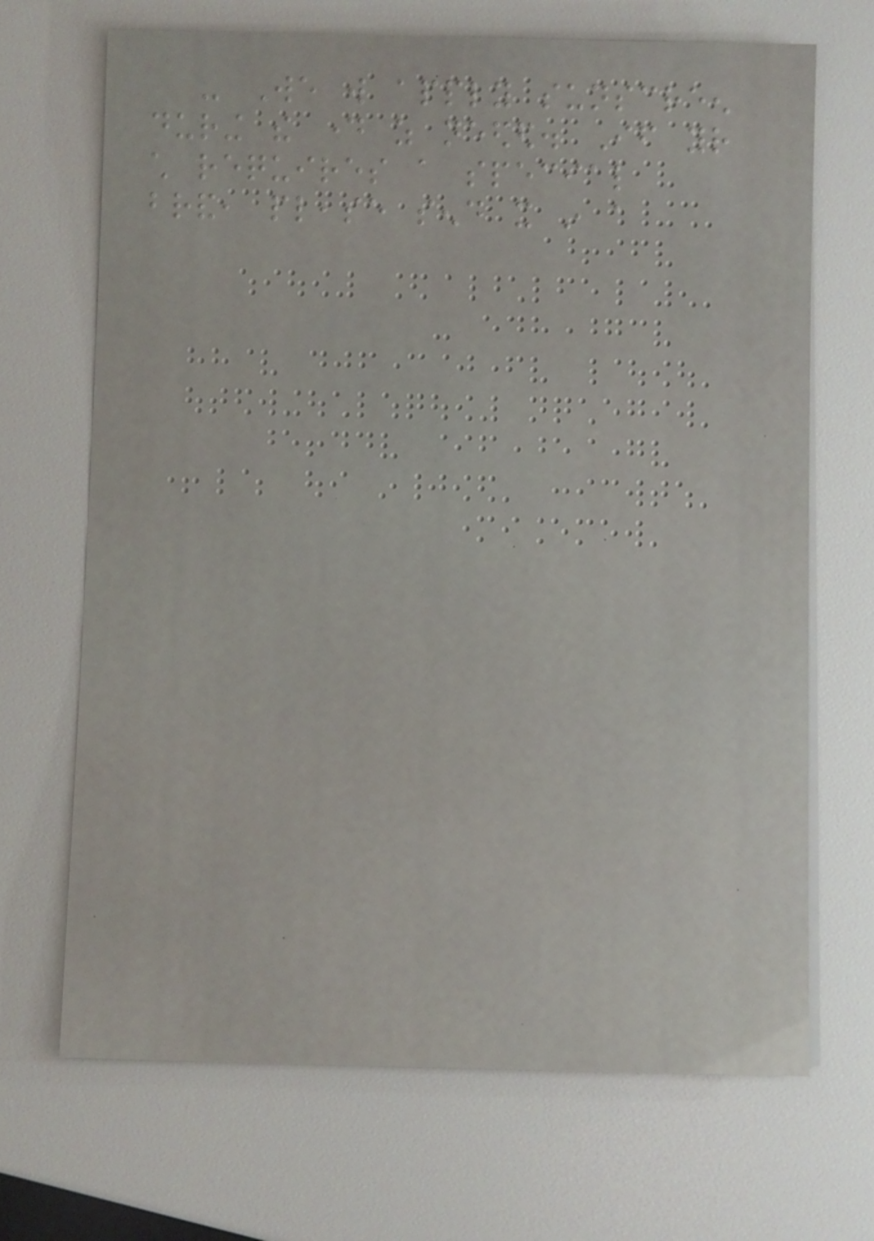- We will apply sunscreen
during the day as needed. If your
child requires a special
brand, please send it in a
